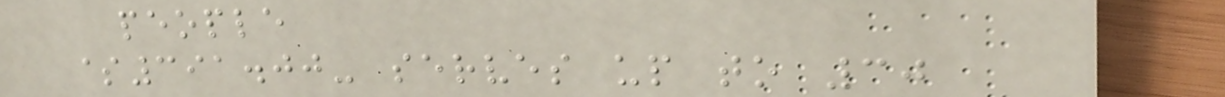people
$391.00- serves up to 30
